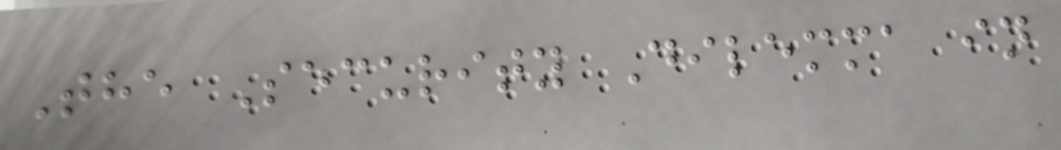The Security Dilemma in
